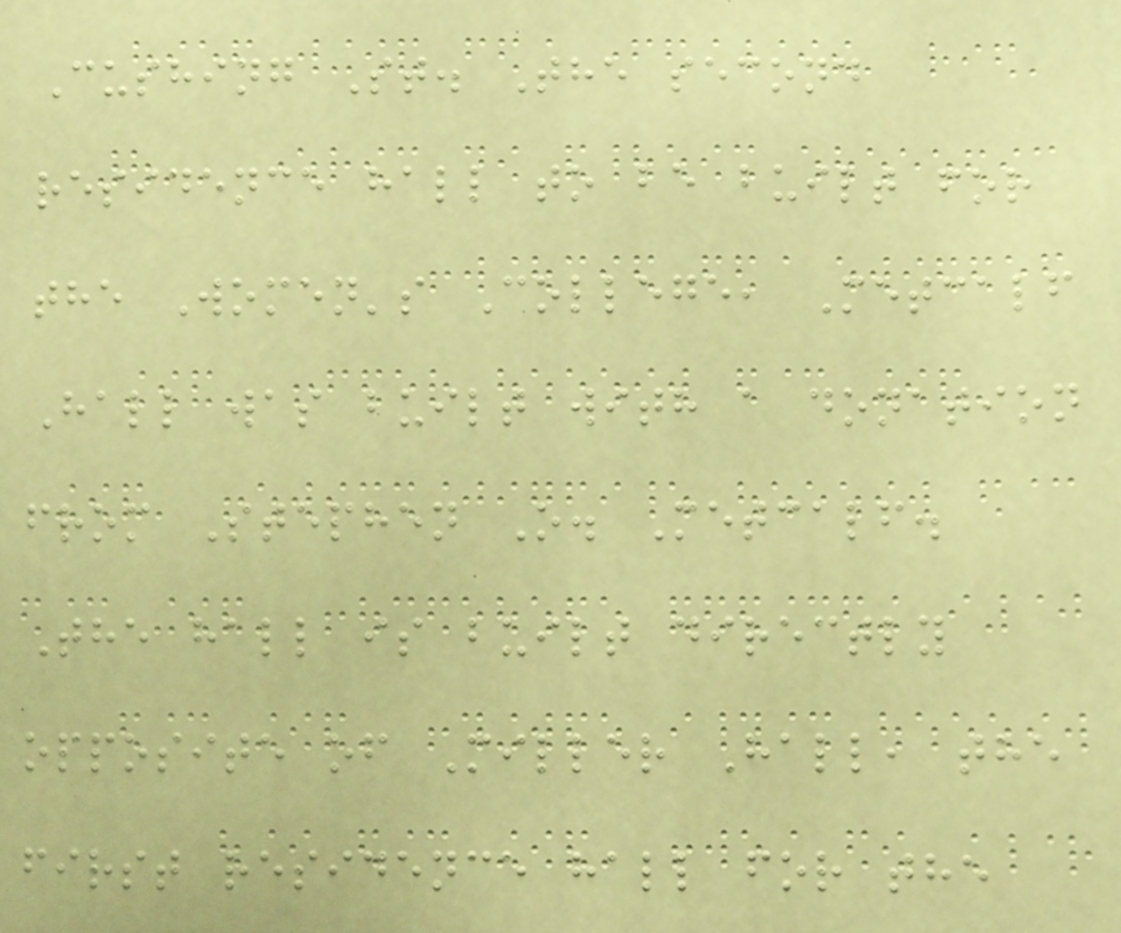Cushing St. The second
residence hall to be built for
the Women's College, Metcalf
Hall was built with a donation
from Stephen O. Metcalf.
The hall is built directly
opposite of Miller Hall, the
first residence hall for the
